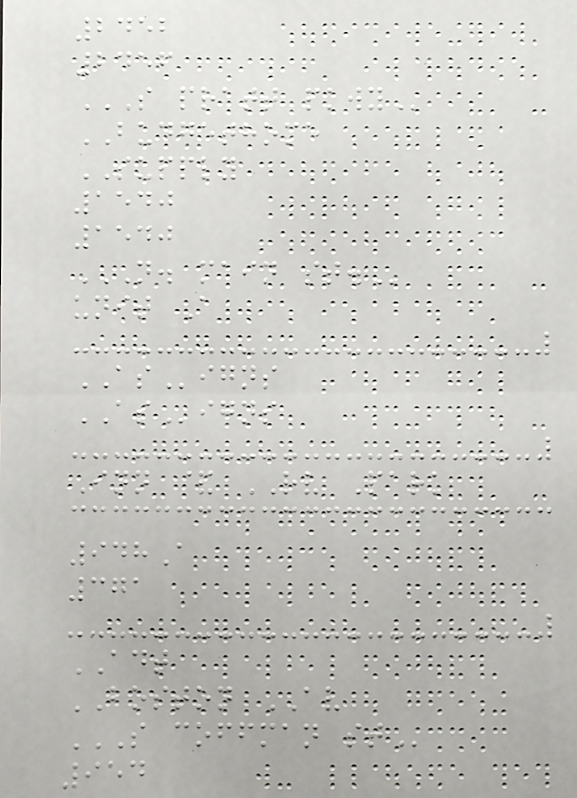2452
2456
S PRATT PKWY
BUDGETHOME
SUPPLY
1540
1540
N. MAIN ST.
unit A
ASigns
ASigns
Inn & RV Park
948A
371
ADT
BOSTON AV
S COFFMAN ST
954
